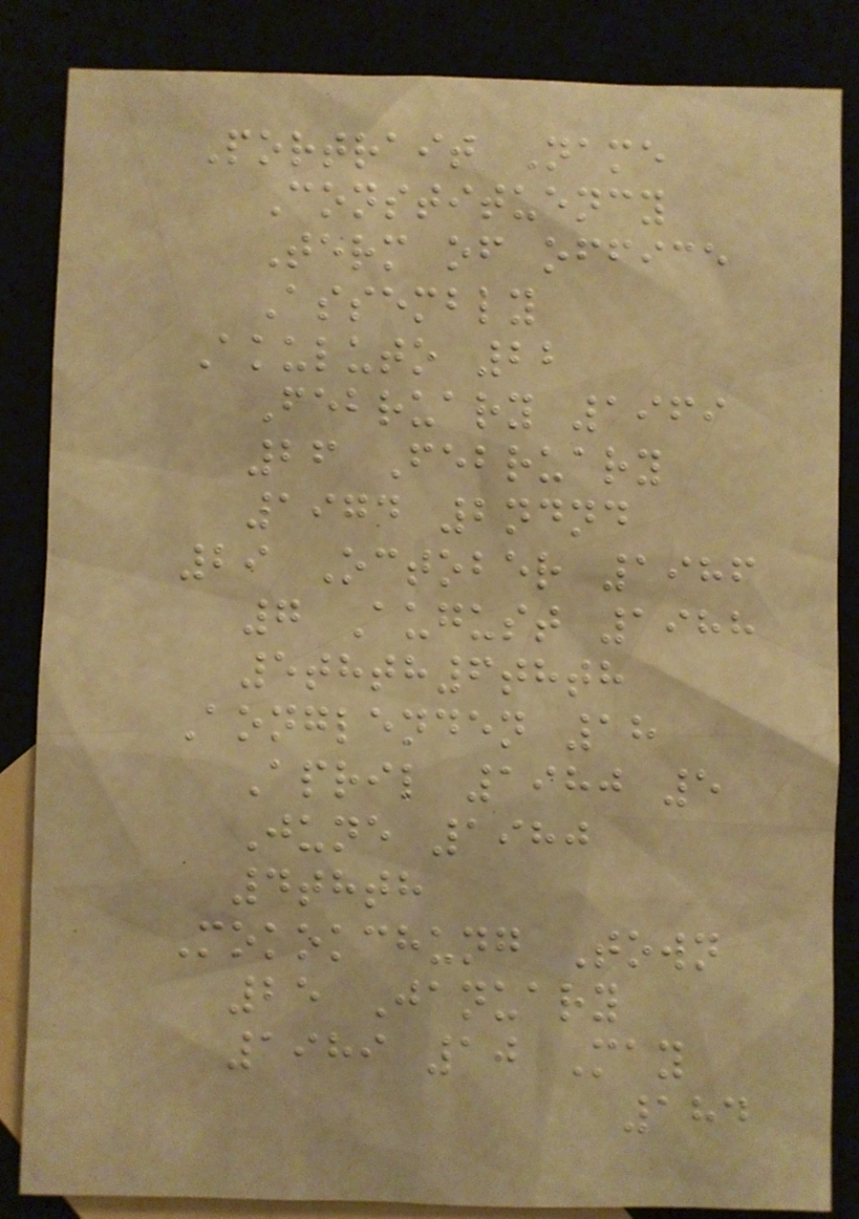Portrait Name
Constituency
Term of office
Assembly
Akuluto 22
February 1969
26 February
1974 2ndnd
29 October 1986
7 August 1988
5thth6thth
Aonglenden 18
April 1980 5
June 1980
4thth
Mokokchung Town
25 January
1989 10 May
184
